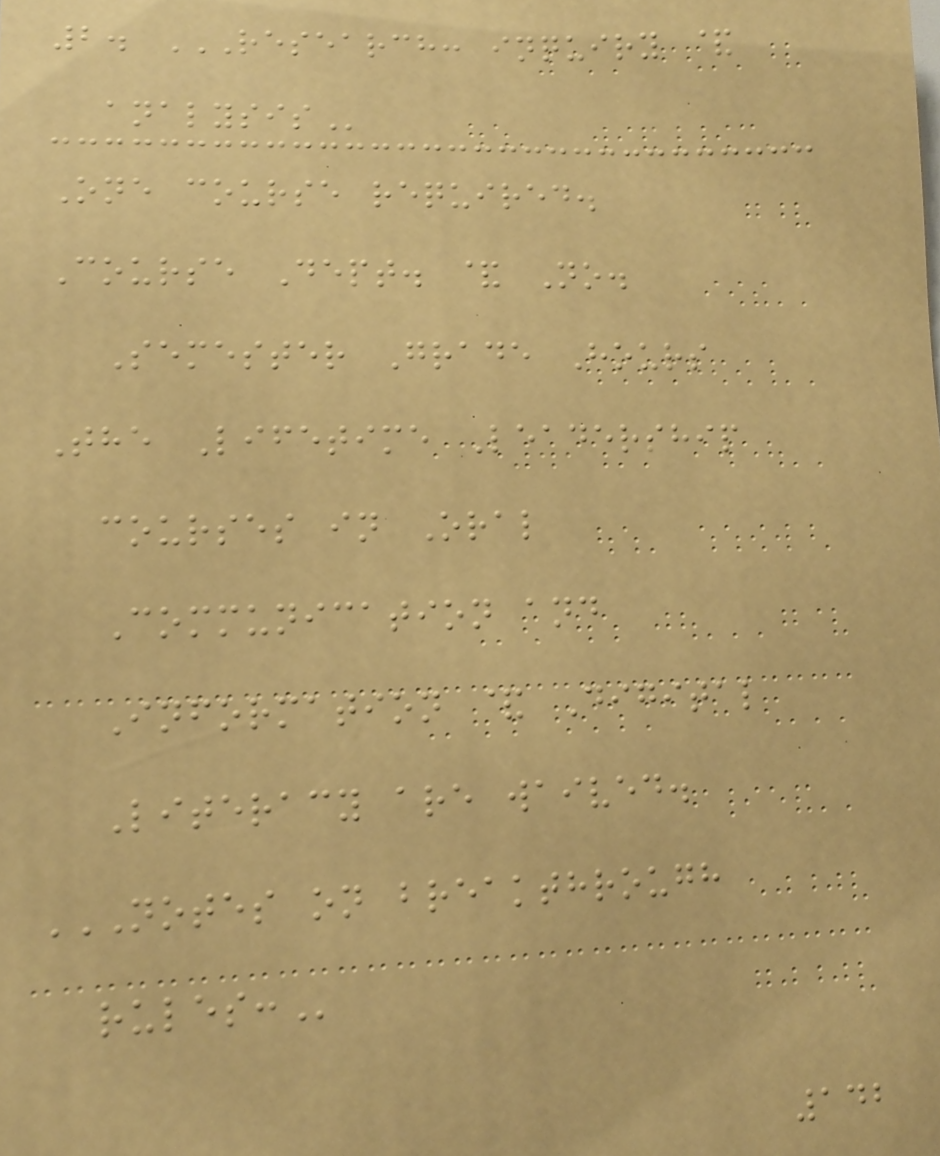2. RESEARCH: INQUIRY &
ANALYSIS
One course required.
Course Dept. & No.
Semester Grade Hours
The Lifetime Leadership
courses in Oral
Communication and
Information & Digital
Literacy are waived.
NOTES ON BREAKTHROUGH
RULES:
142
